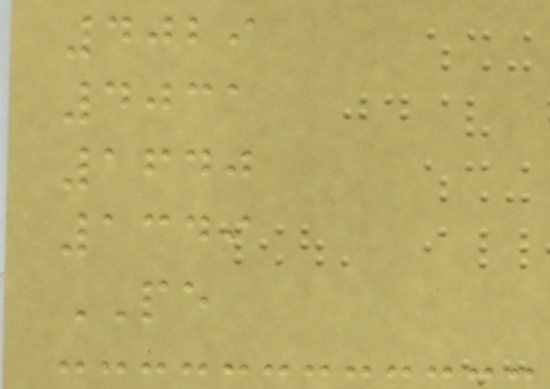4029
4031
1640
1349
PE
